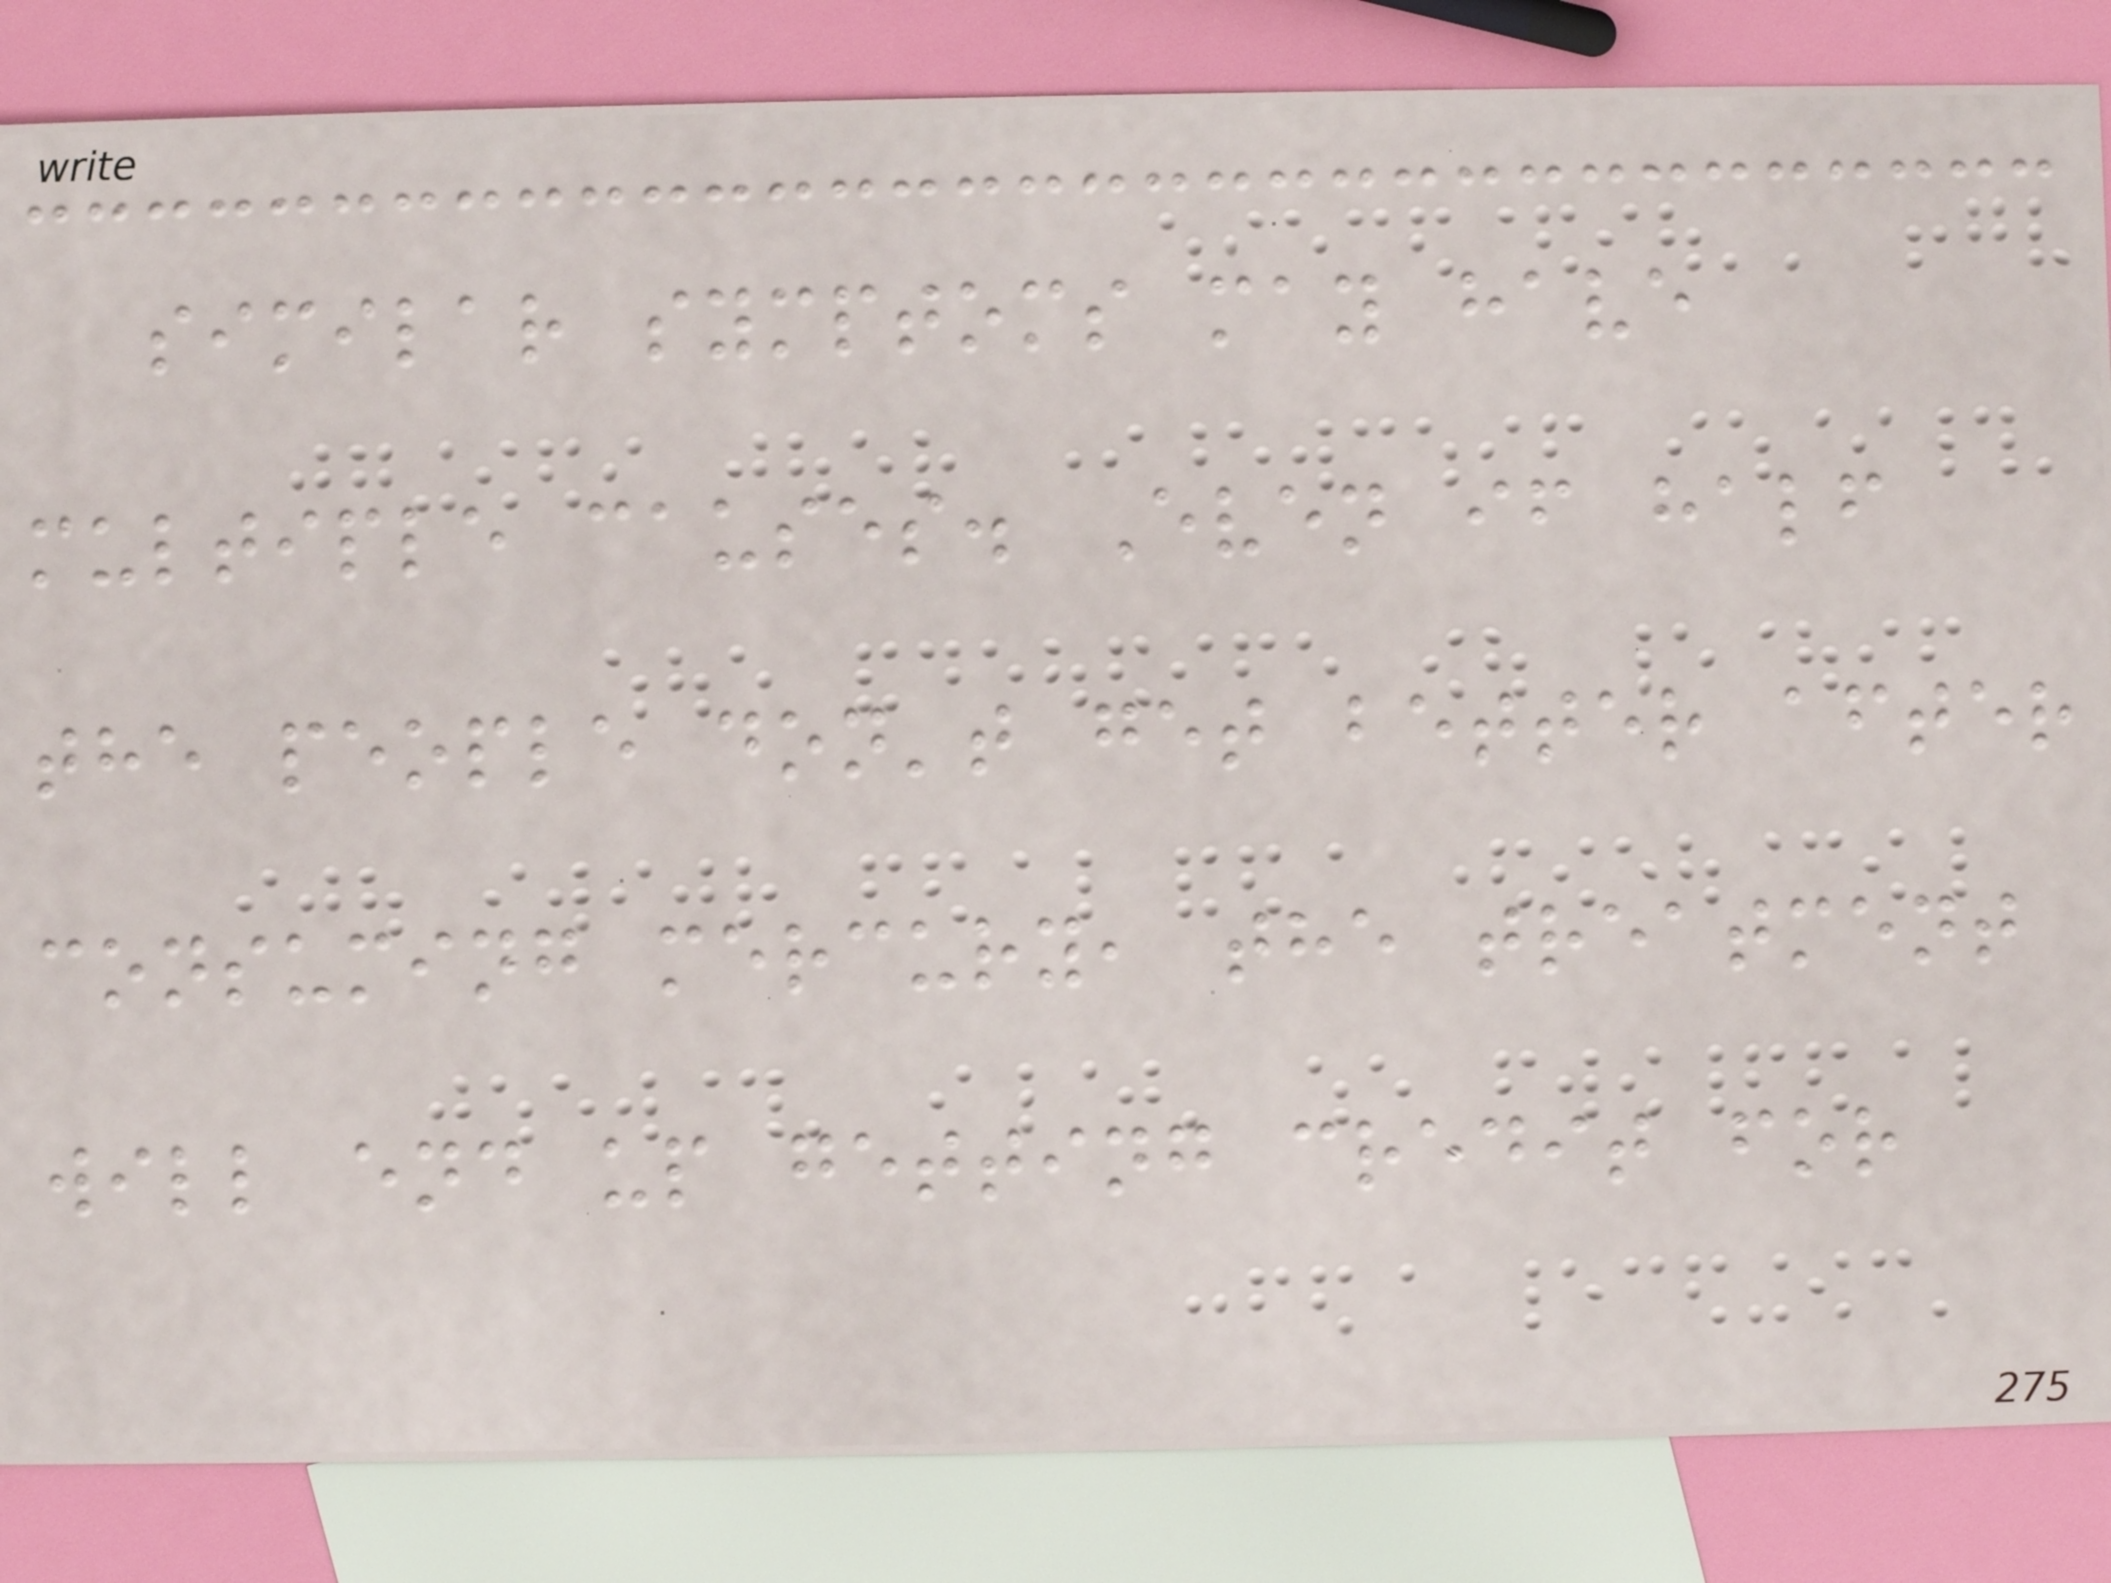similar symptoms may have
multiple causes. Even if half
the people don't get better after
consuming mercury, the treatment
will end up getting credit for
